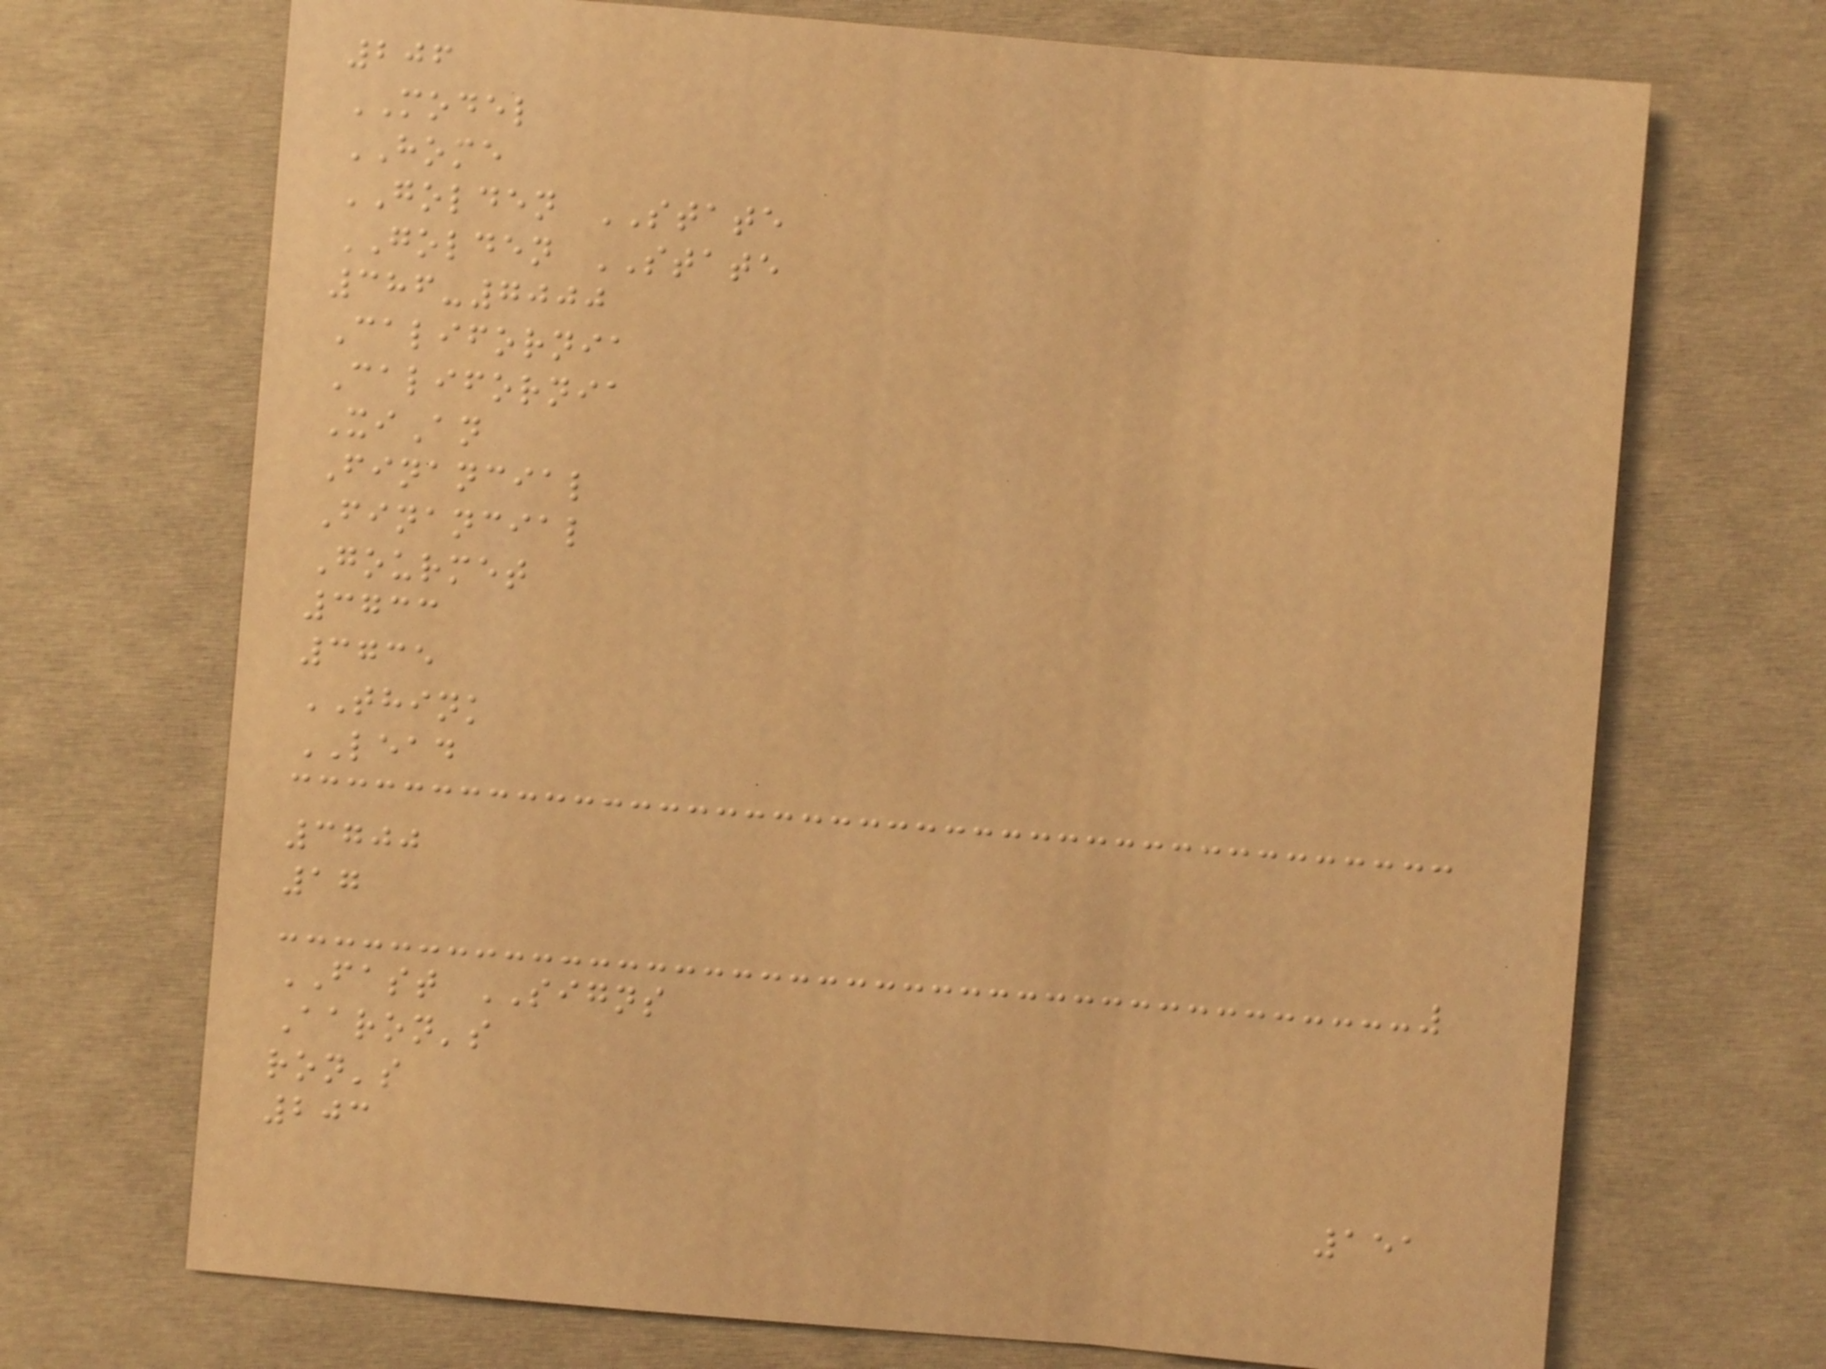206
MODEL
HOME
GOLDEN STATE
GOLDEN STATE
386-7000
California
California
XiAn
Financial
Financial
Gourmet
3733
3735
THINK
LEAD
3700
17
FAST SIGNS
Aaron's
ron's
203
151
